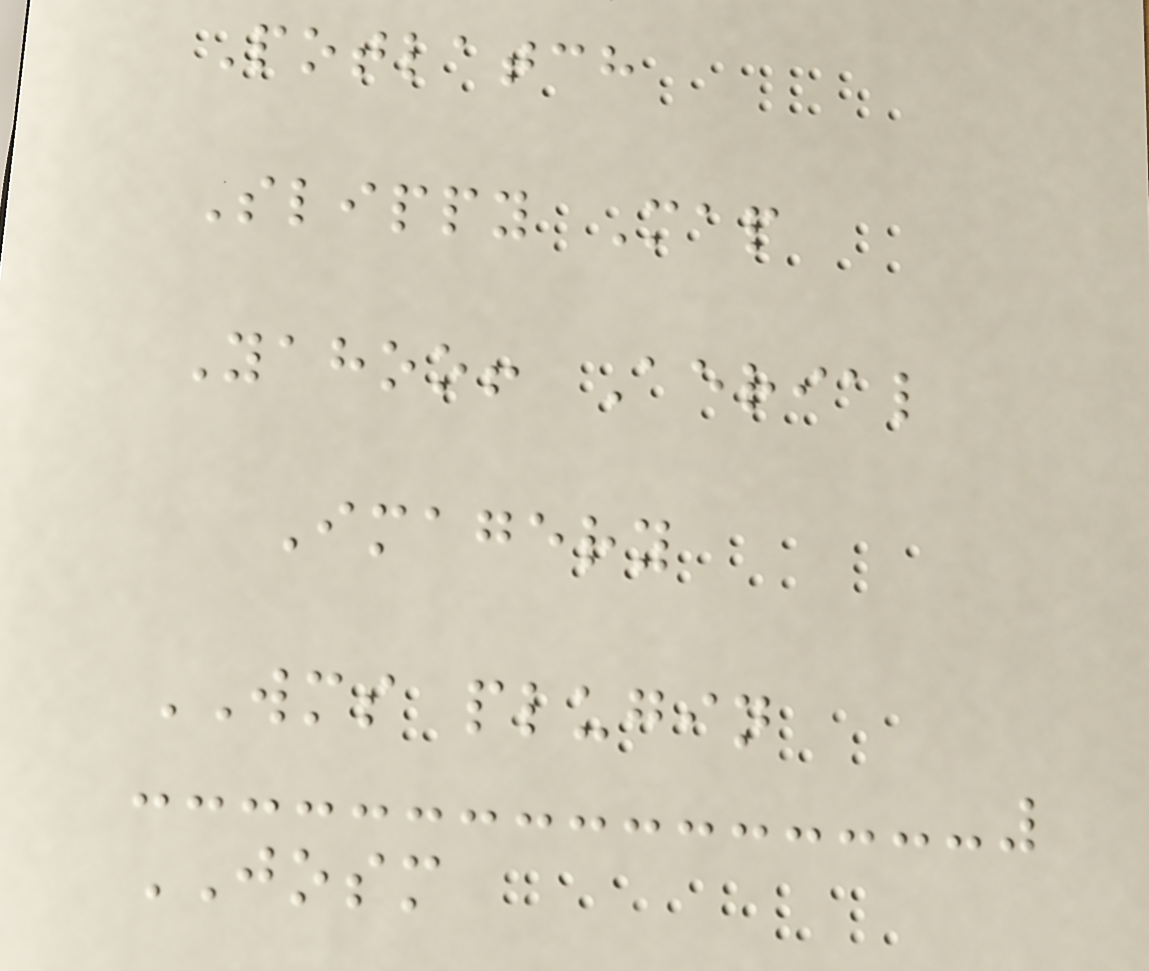Potlatch
Slippy Map
Yahoo! Aerial
Imagery
WMS plugin
JOSM
